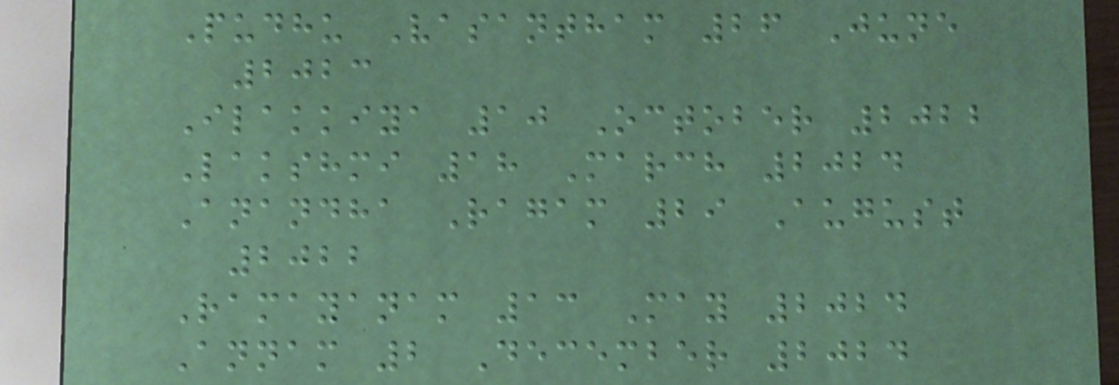Pudhu Vasantham 26 June
2023
Ilakkiya 10 October 2022
Lakshmi 18 March 2024
Anandha Ragam 29 August
2022
Ramayanam 13 May 2024
Annam 2 December 2024
